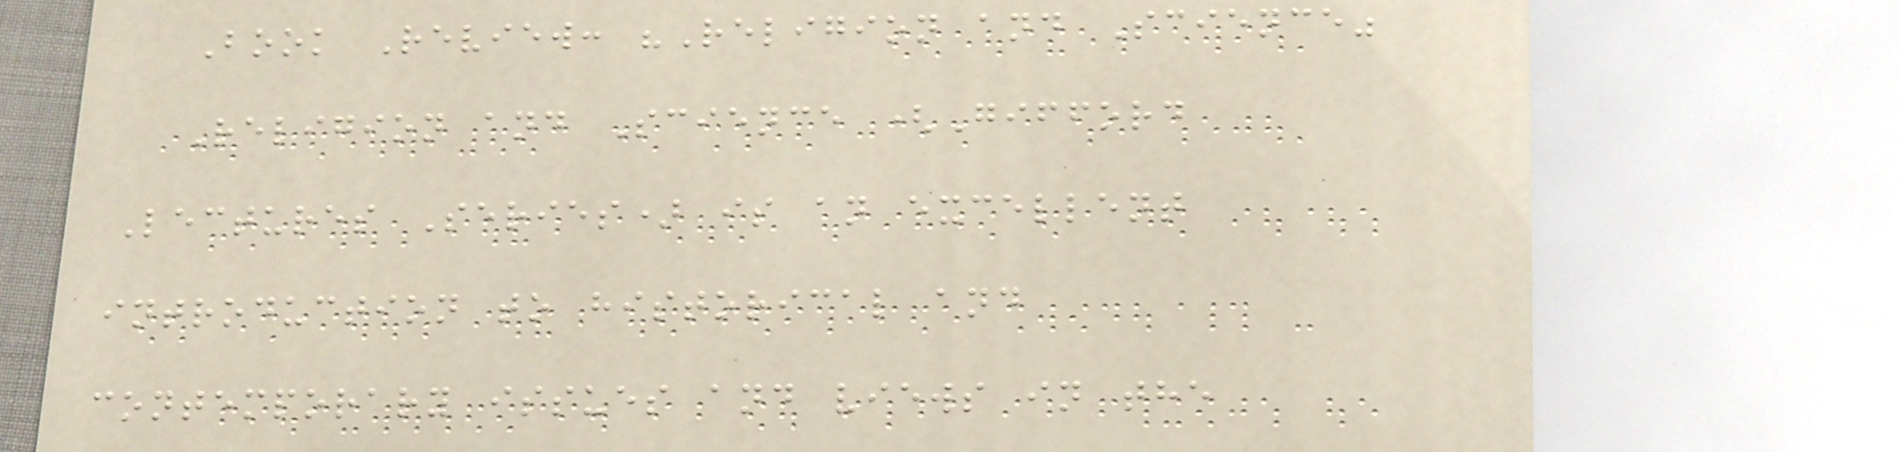Book Review: "Religion and Science"
Religion and Science (Gifford
Lectures Series) is an excellent
introduction to historical and
contemporary issues and views in the
